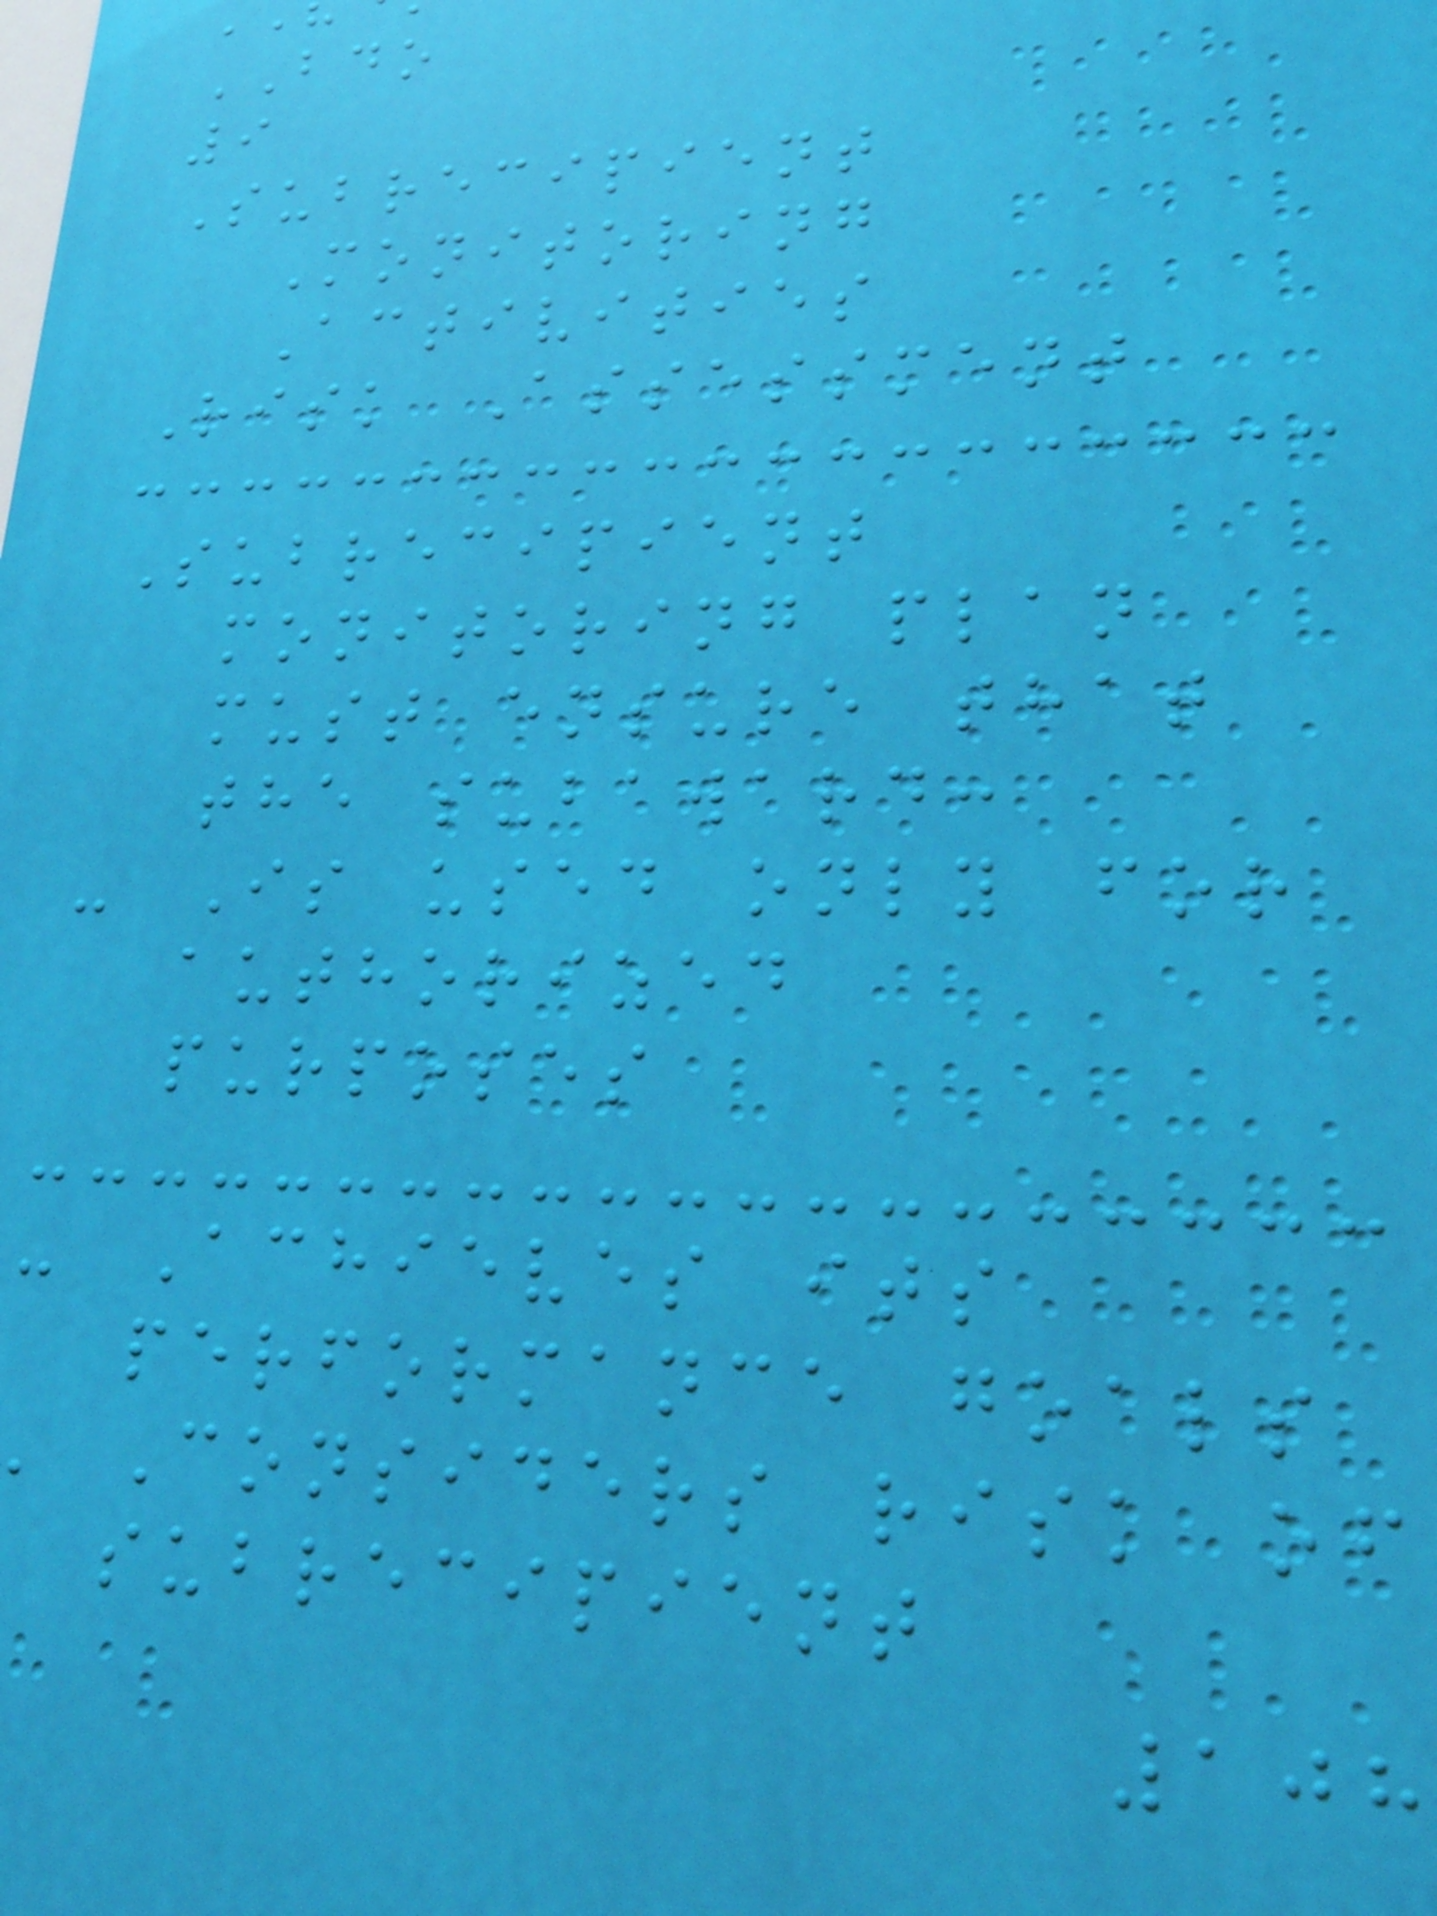BDO
9
Subrecipient
Monitoring
Activities
Risk Assessment
Subrecipient
monitoring plan
must ensure that
the subaward:
- Is used only for
authorized
purposes
- Achieves its
performance goals
Considers risk of
subrecipient
108
